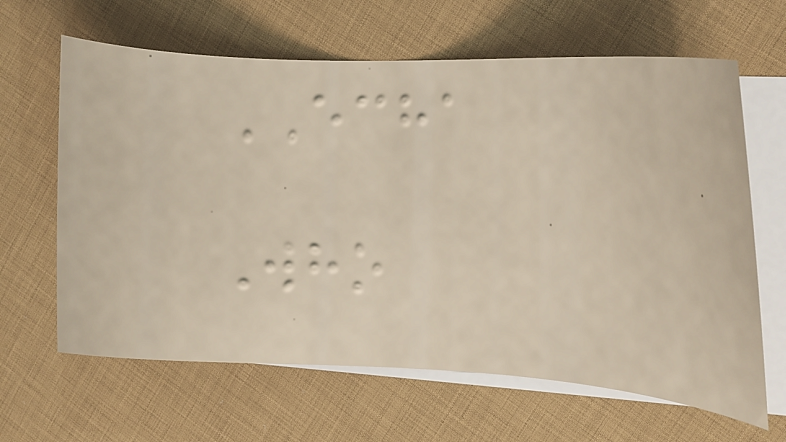ECHA
Who
